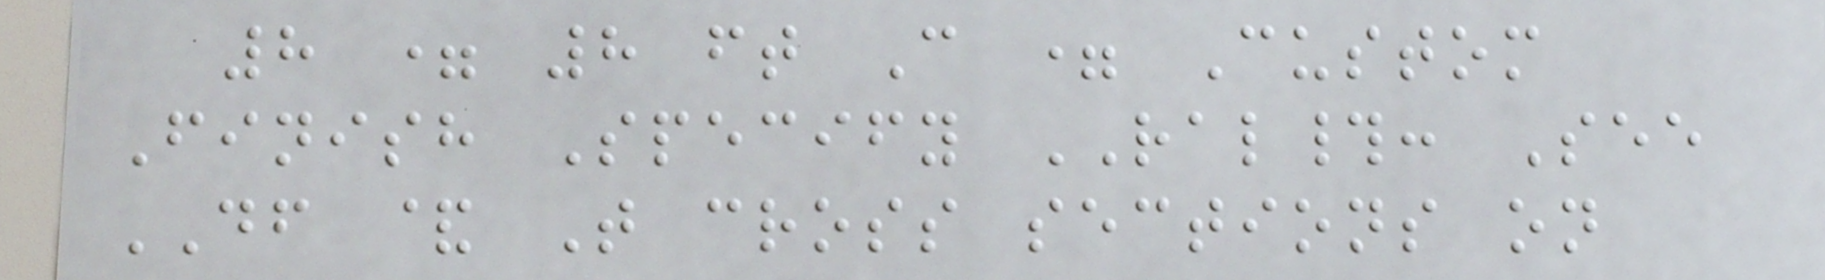8 = 8 ft C = Custom
Finish Specify RAL#: See
DF & T cross sections on
